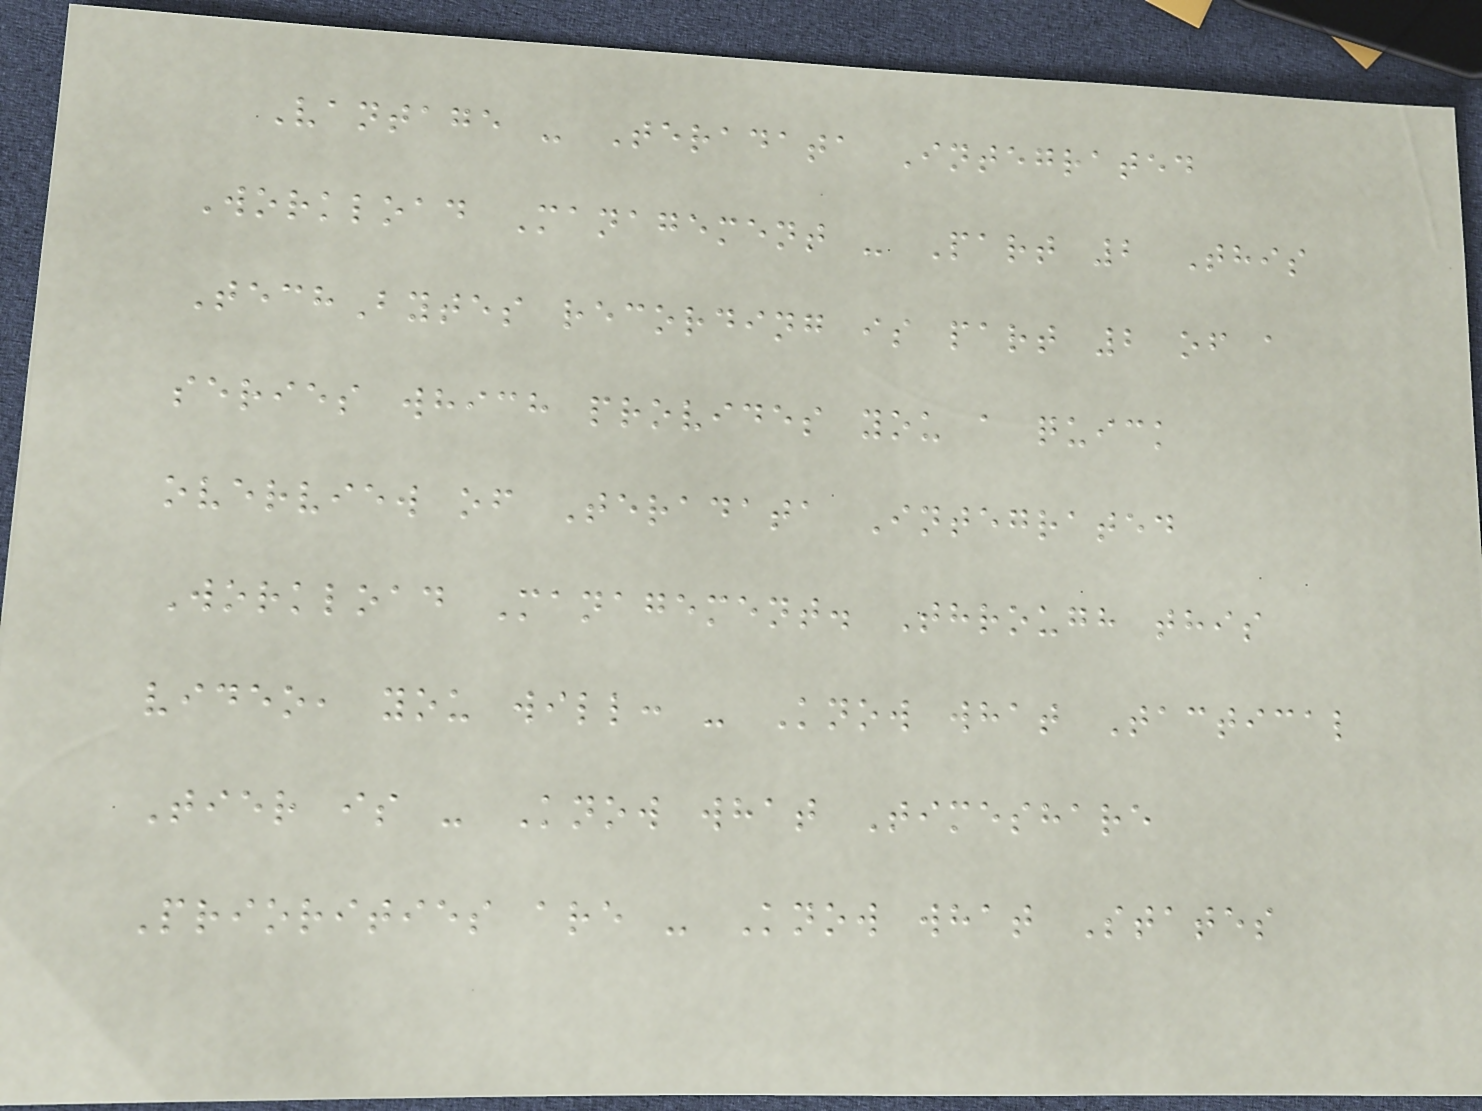Vantage - Teradata Integrated
Workload Management - Part 2 This
TechBytes recording is part 2 of a
series which provides you a quick
overview of Teradata Integrated
Workload Management. Through this
video, you will: - Know what Tactical
Tier is - Know what Timeshare
Priorities are - Know what States
